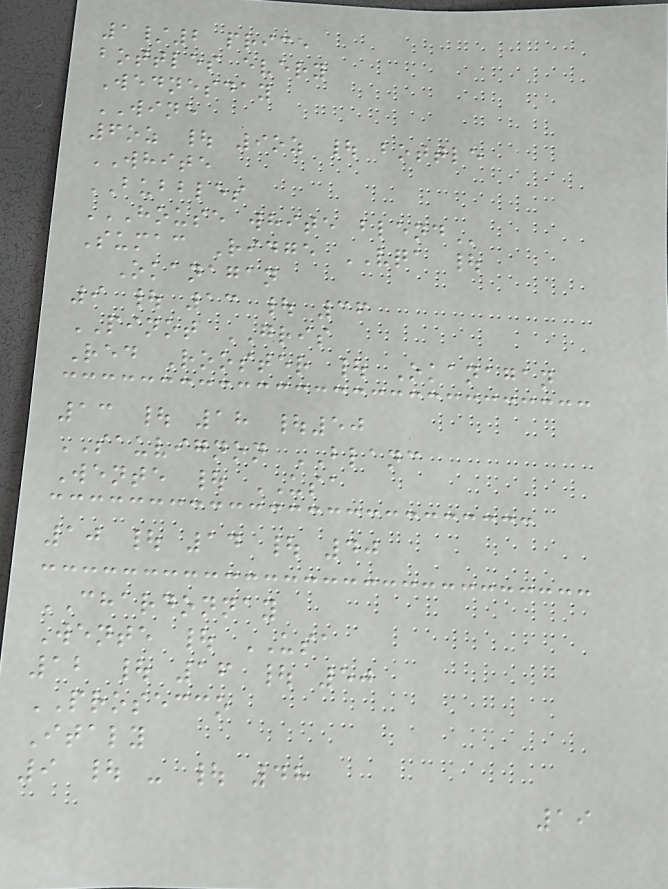1/2 price
bottles every
Wednesday
WINE
6oz | 9oz | bottle
WHITE
BUBBLES
HOUSE WHITE BLEND
Sumac Ridge VQA |
Okanagan
9 | 13 | 36
PINOT GRIS
Red Rooster | Okanagan
13 | 18 |50
SAUVIGNON BLANC
Wente | USA
10 | 14 | 40
CHARDONNAY
Wente | USA
12 | 16 | 50
PROSECCO
Italy
9 | - | 48
19
